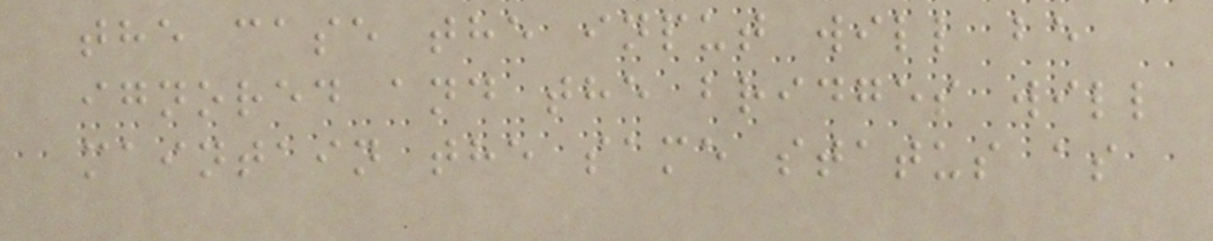the case the input will be
ignored and the bridges will
maintain the same status as
